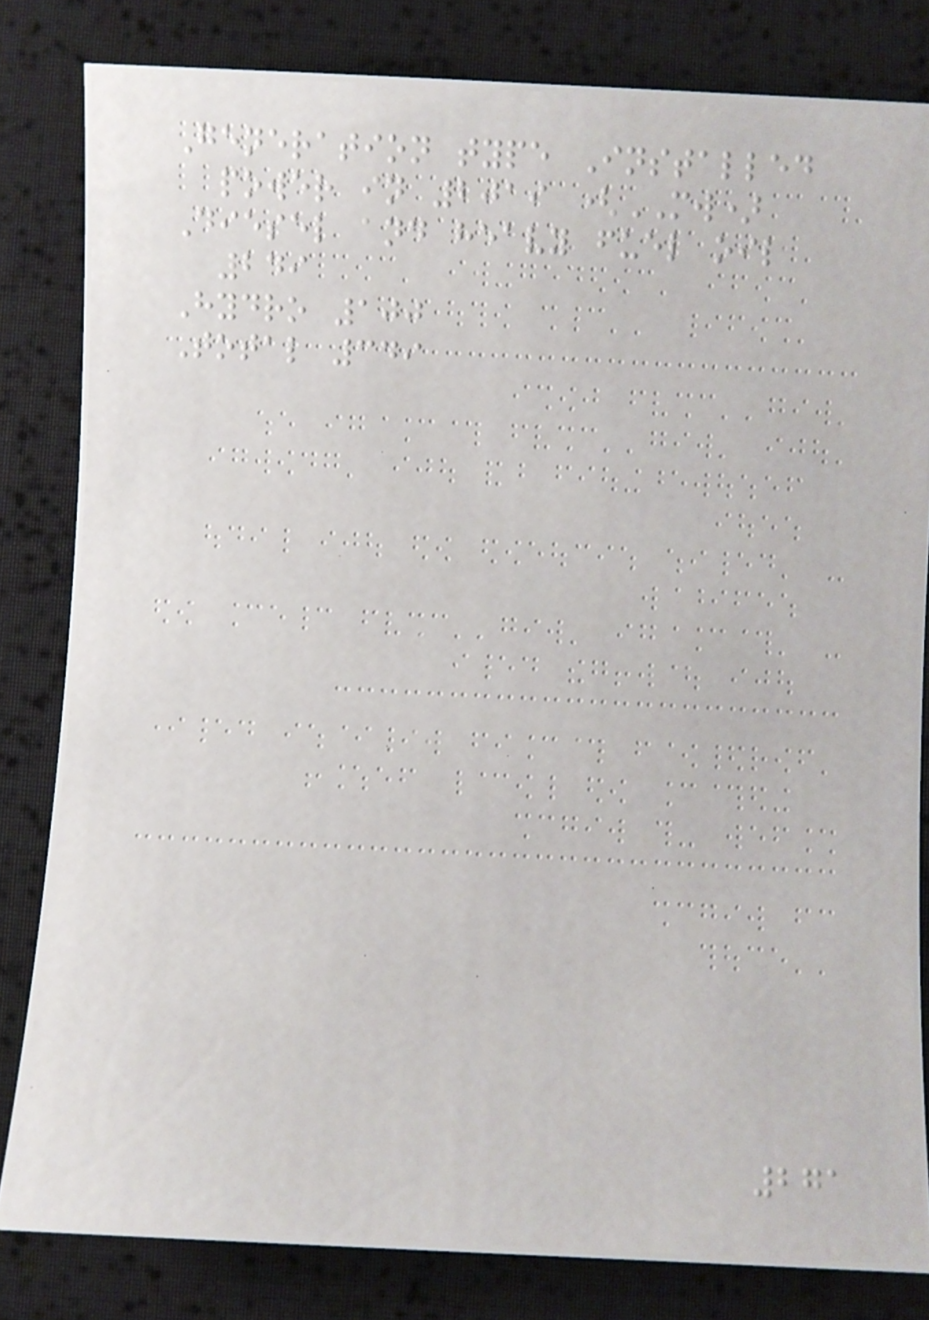Generation type Installed
power in 2019 (MW)
Diesel and heavy fuel oil
249
Hydro 100
Total 349
271
